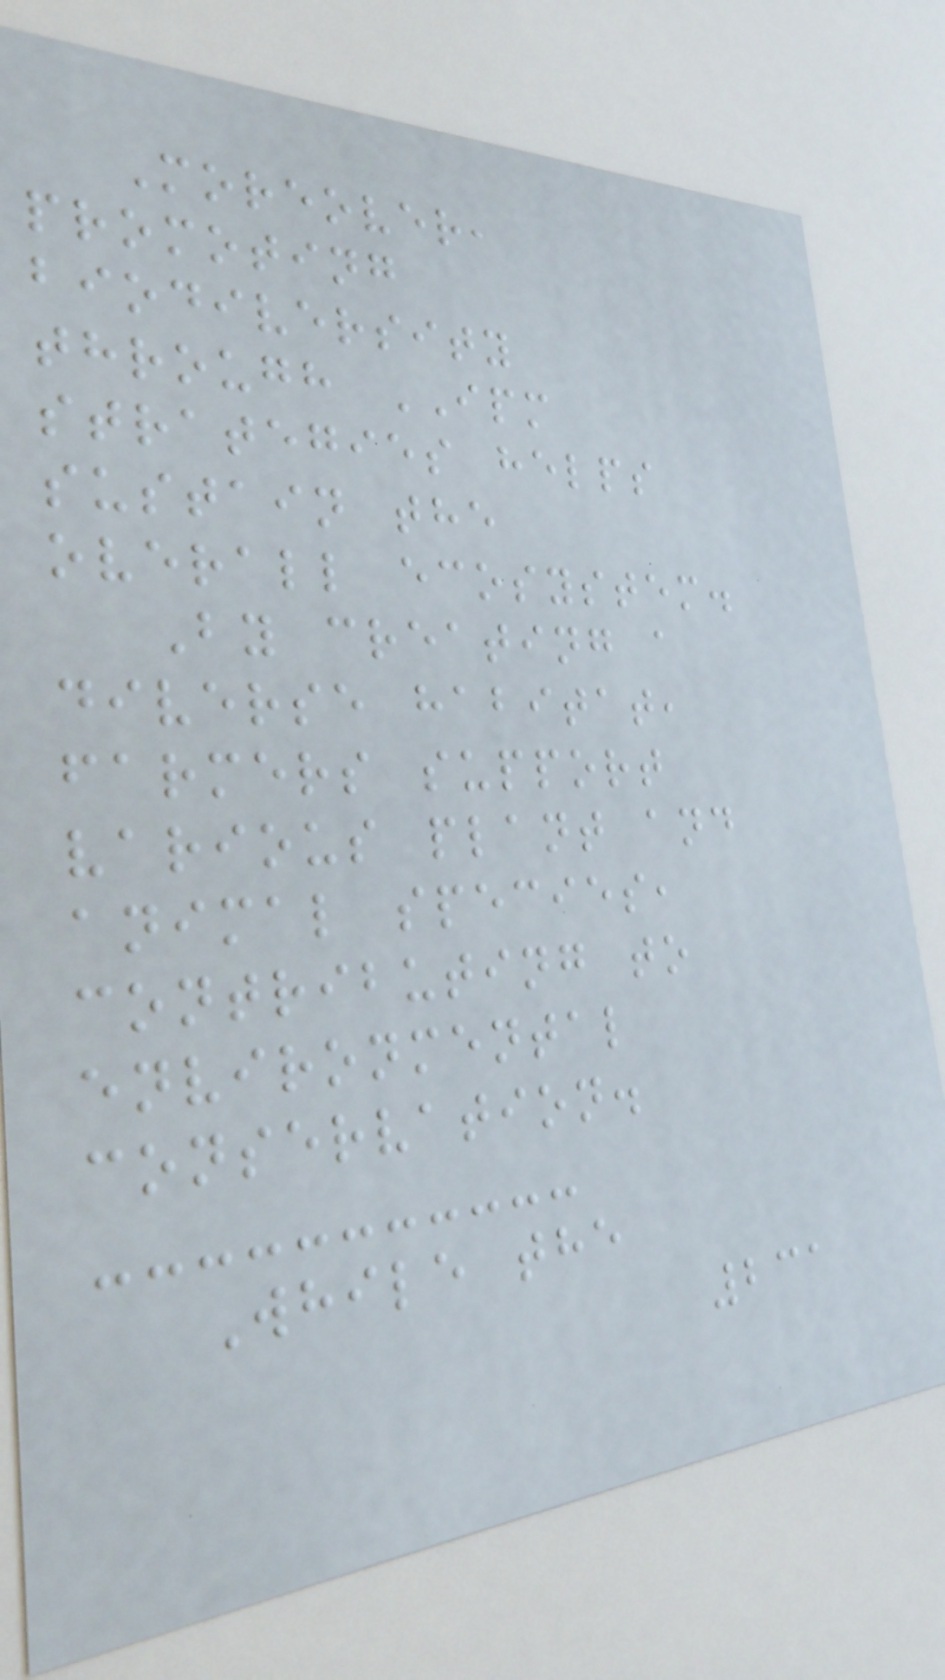Moreover,
promoting
biodiversity
through IPM
strategies helps
sustain the
overall ecosystem.
By creating a
diverse habitat,
farmers support
various plant and
animal species,
contributing to
environmental
conservation.
While the
231
